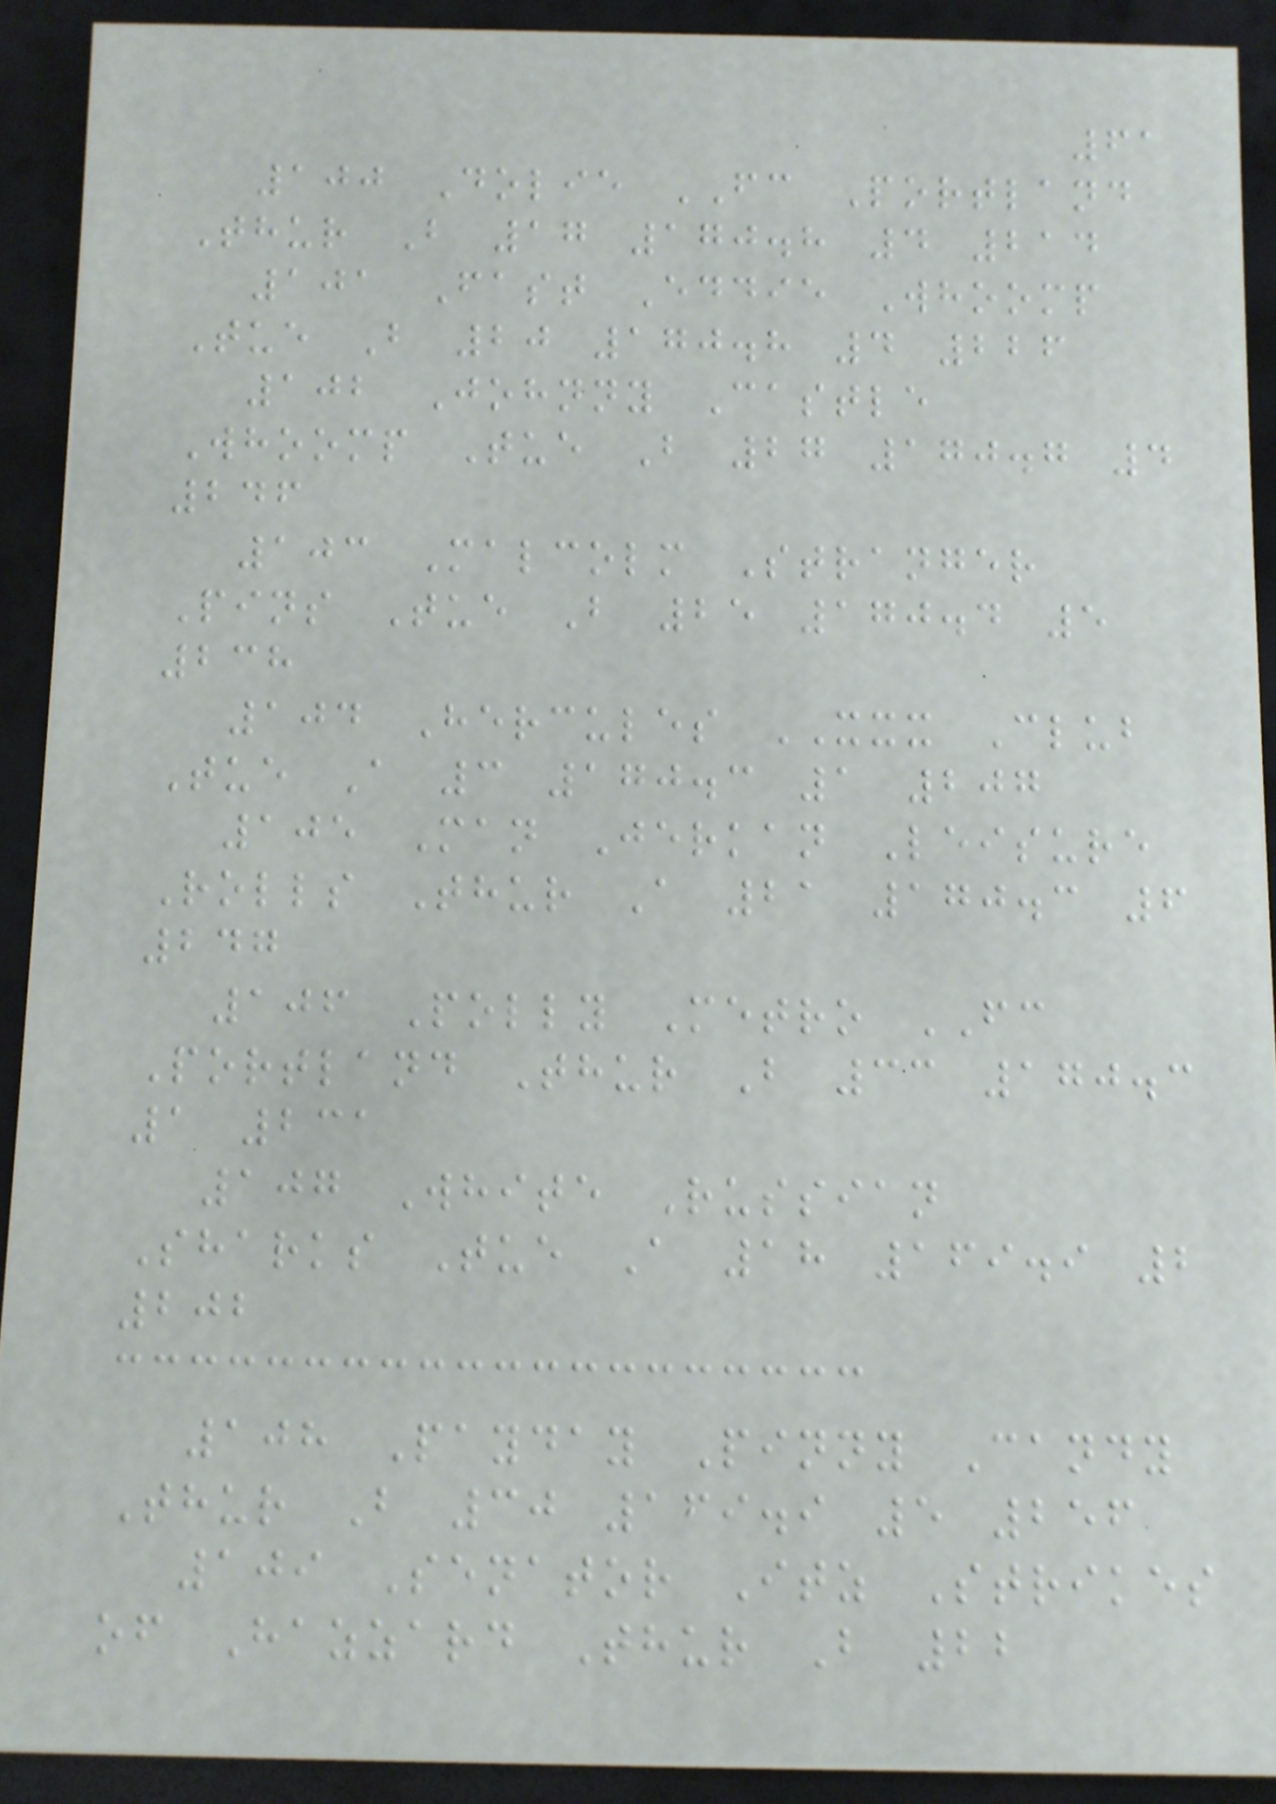61
100 Dolie FC Portland
Thur B 17 170.8 4 214
101 Fast Eddie Whoomp
Tue B 20 170.8 4 226
102 Johnny Castle
Whoomp Tue B 27 170.7 4
246
103 Malcolm Stranger
Pins Tue B 25 170.4 5
238
104 Hercules XXX Club
Tue A 3 170.3 1 207
105 Man Jerkan Leisure
Rolls Thur A 21 170.3 6
247
106 Polly Metro FC
Portland Thur B 33 170.3
1 231
107 White Russian
Sharks Tue A 18 169.9 2
202
108 Payday Pinny Candy
Thur B 30 169.9 5 256
109 Senator Itz Strikes
of Hazzard Thur B 22
